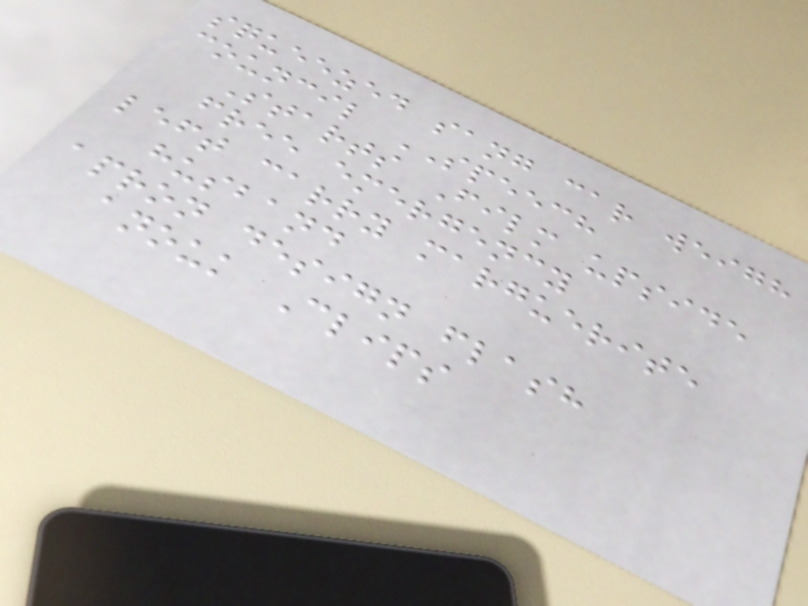squeezed sang car weigh
council SPEECH
Starts Film upside
free emergency
left carry marguerite
husband
apron design flash
anouk Clips
